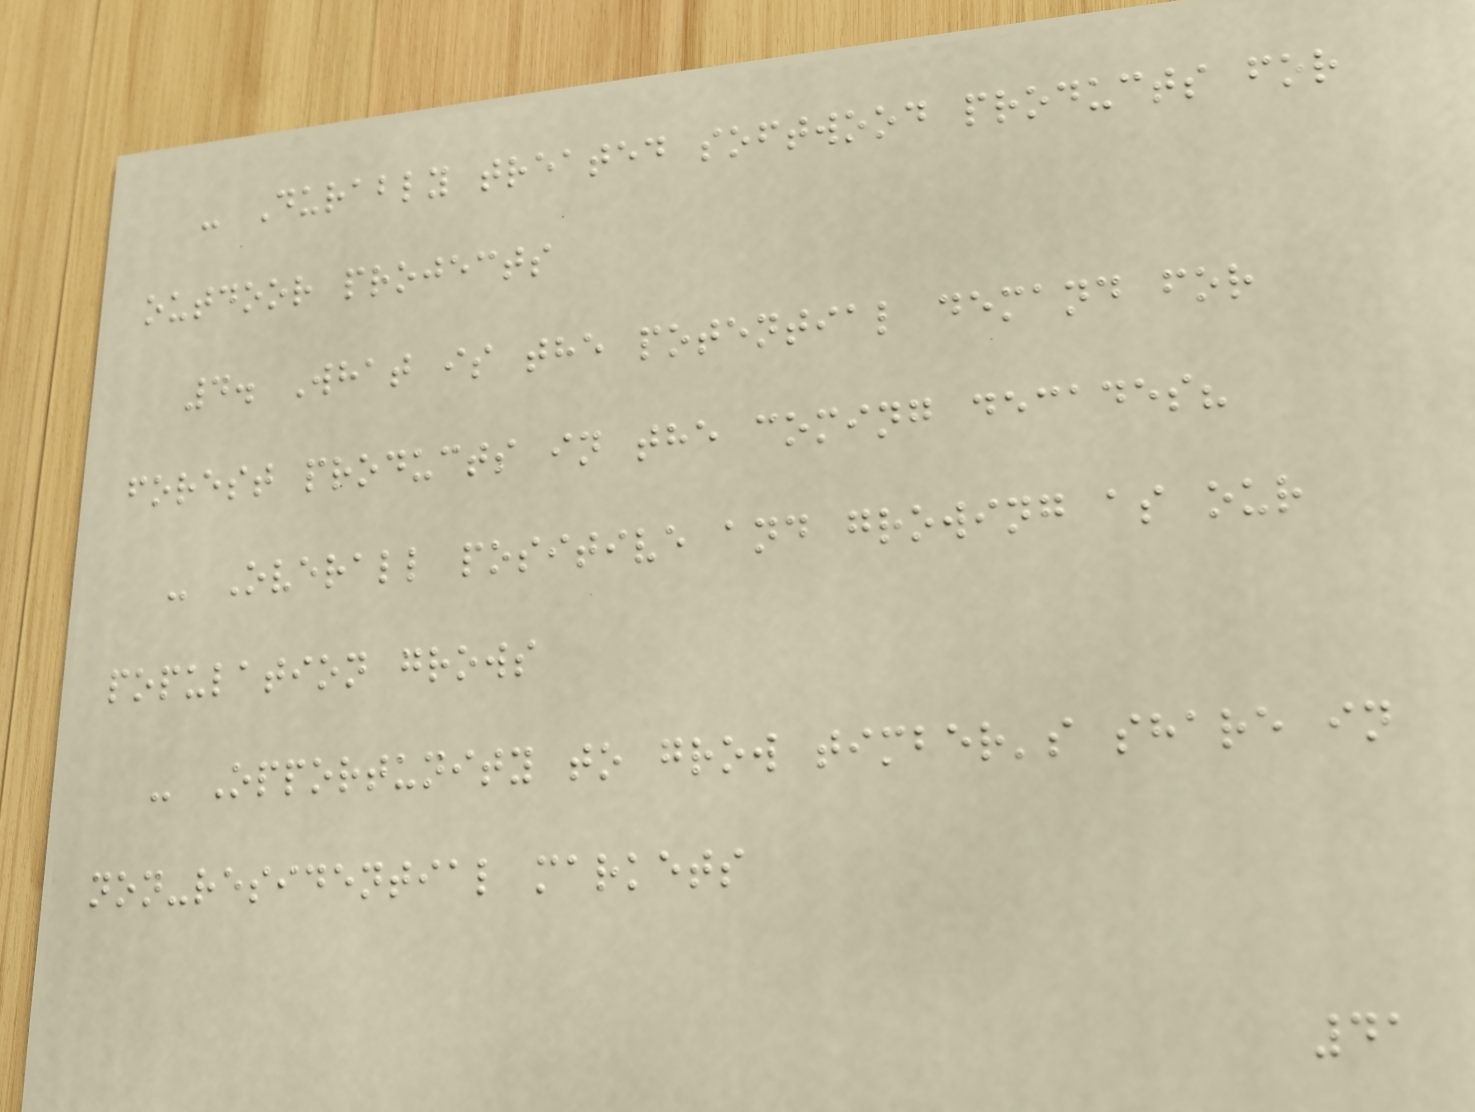- Durably treated softwood products for
outdoor projects
4. What is the potential demand for
forest products in the coming decades?
- Overall positive and growing as our
population grows
- Opportunity to grow timber's share in
non-residential markets
41
